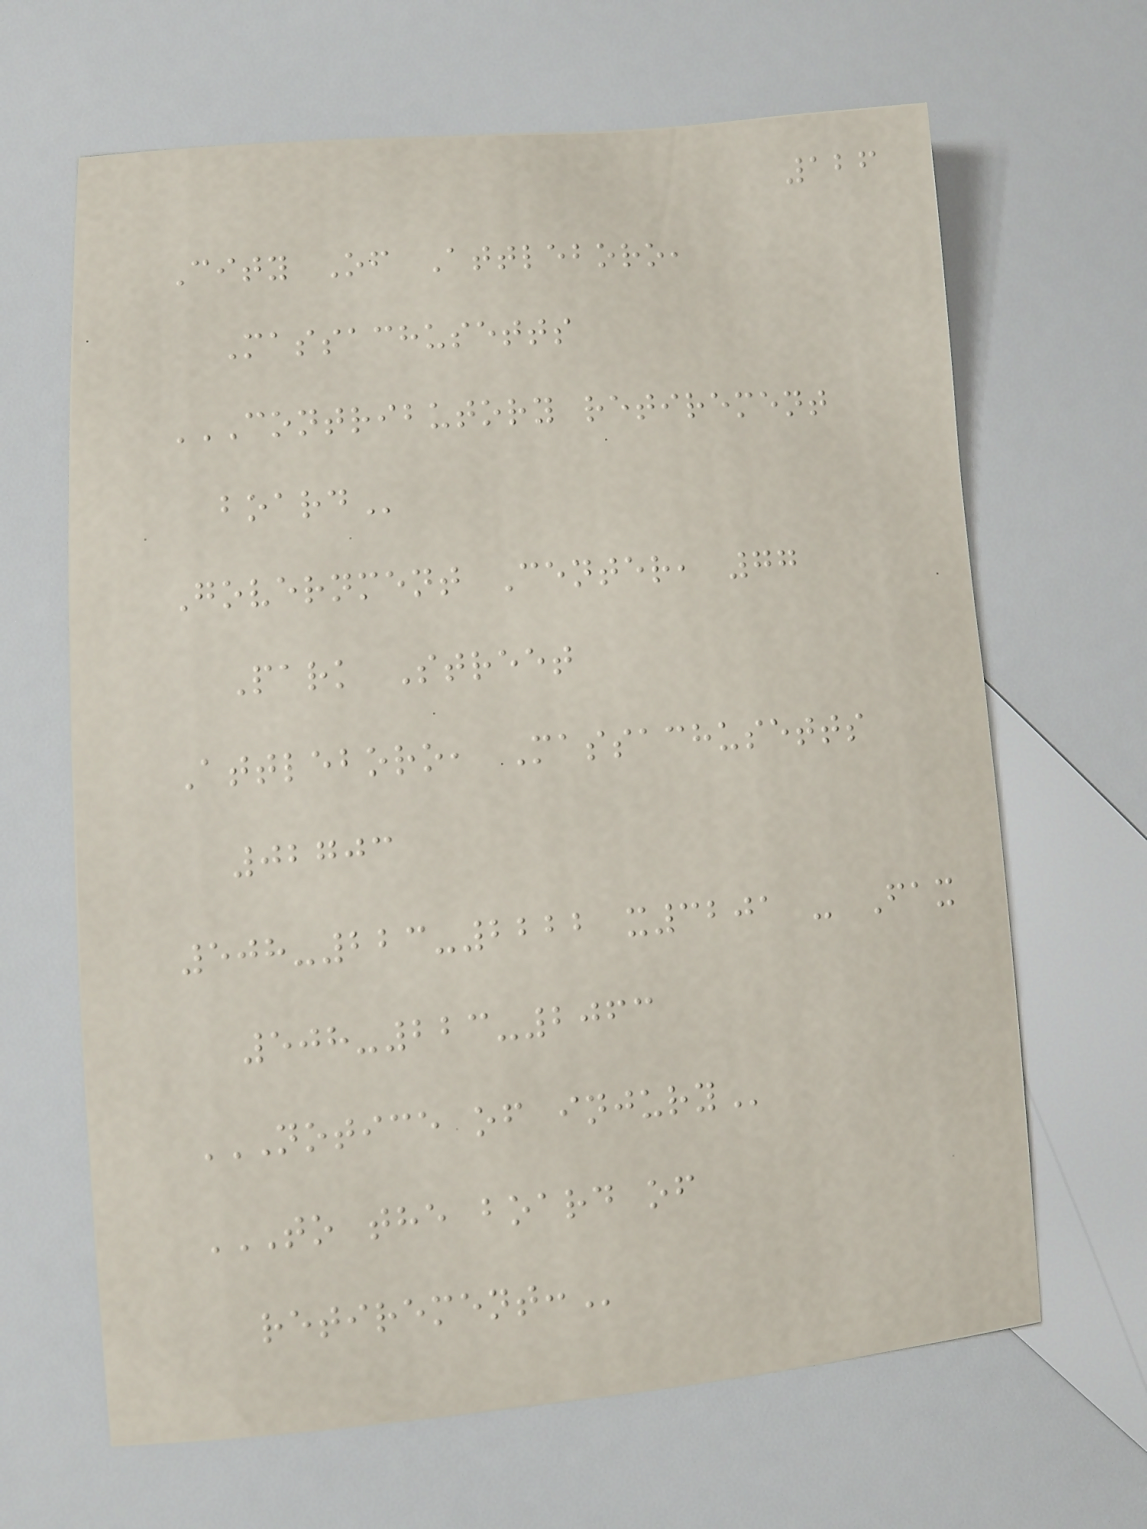126
City Of Attleboro,
Massachusetts
CONTRIBUTORY RETIREMENT
BOARD
Government Center, 77
Park Street
Attleboro, Massachusetts
02703
508-223-2222 x3201 - Fax
508-223-2063
NOTICE OF INJURY
TO THE BOARD OF
RETIREMENT:
